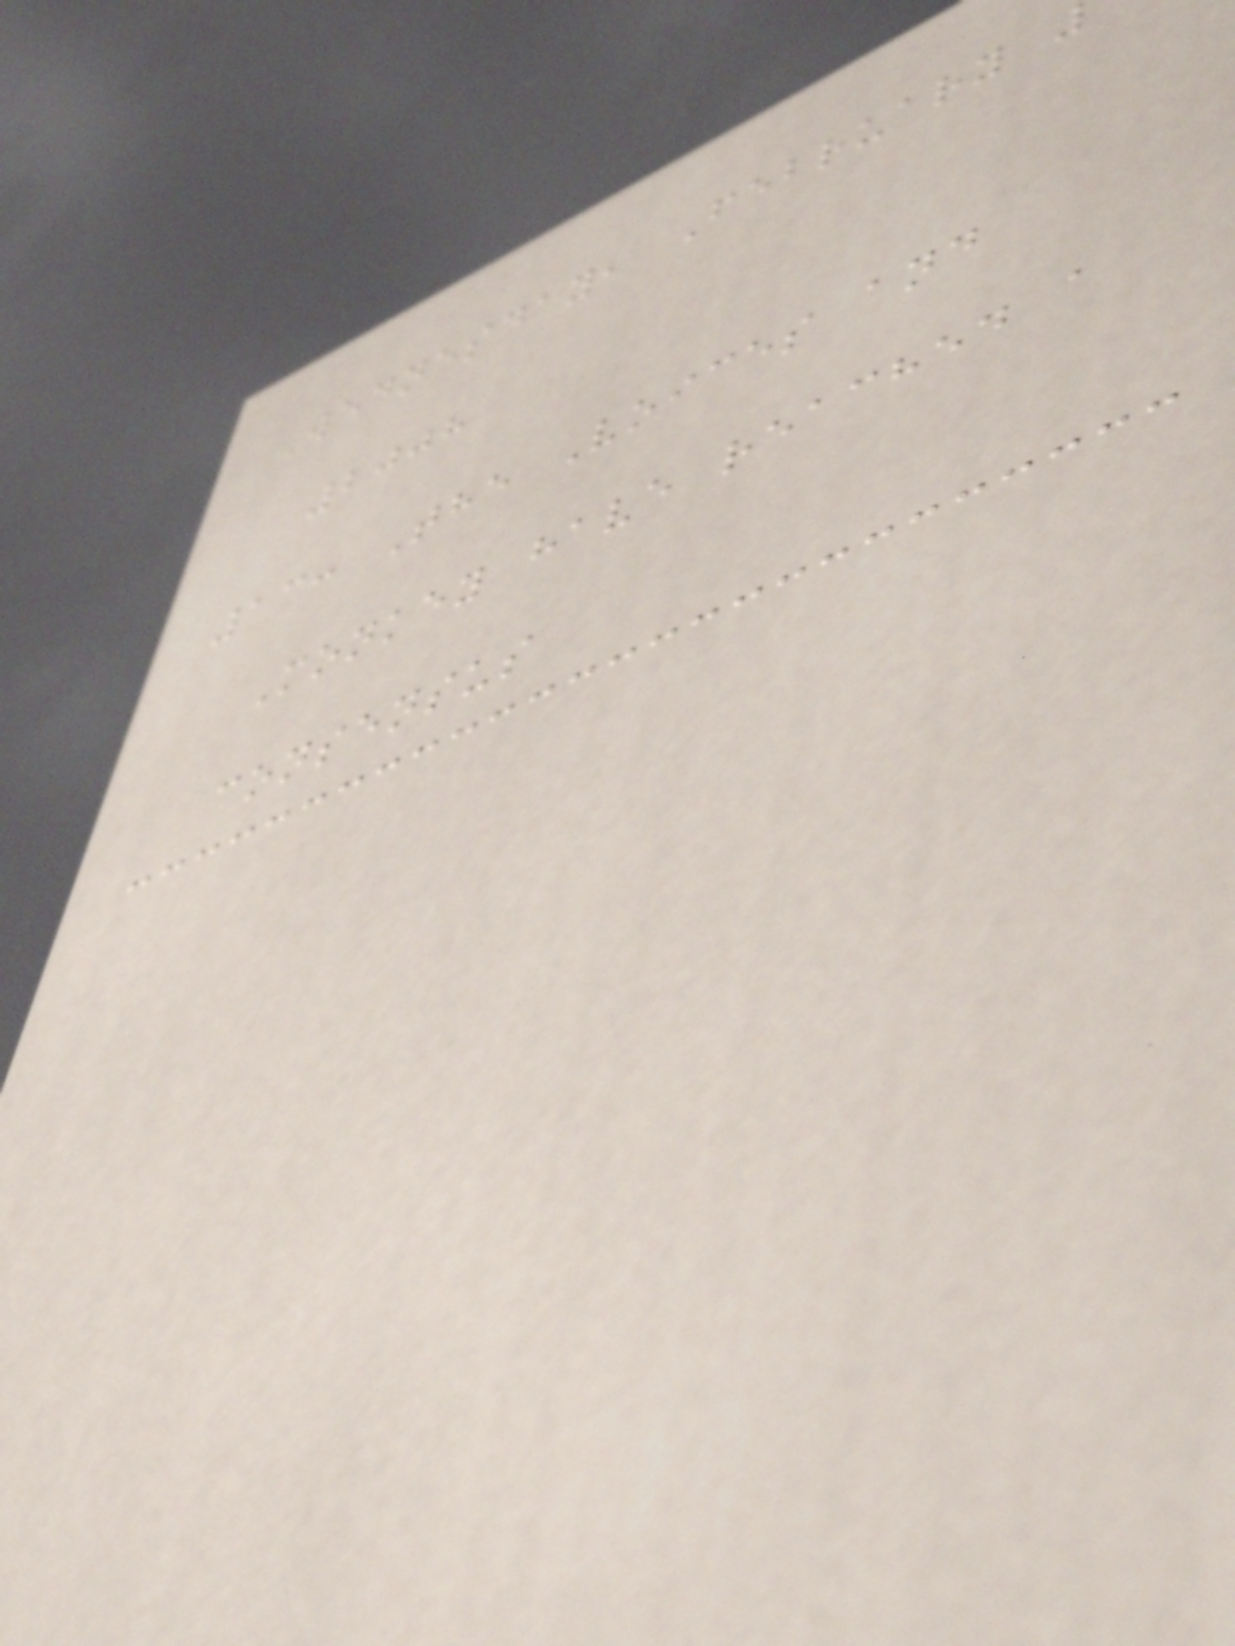Wednesday, February
2008
13: The Voices and
Monkey have reached a
consensus
